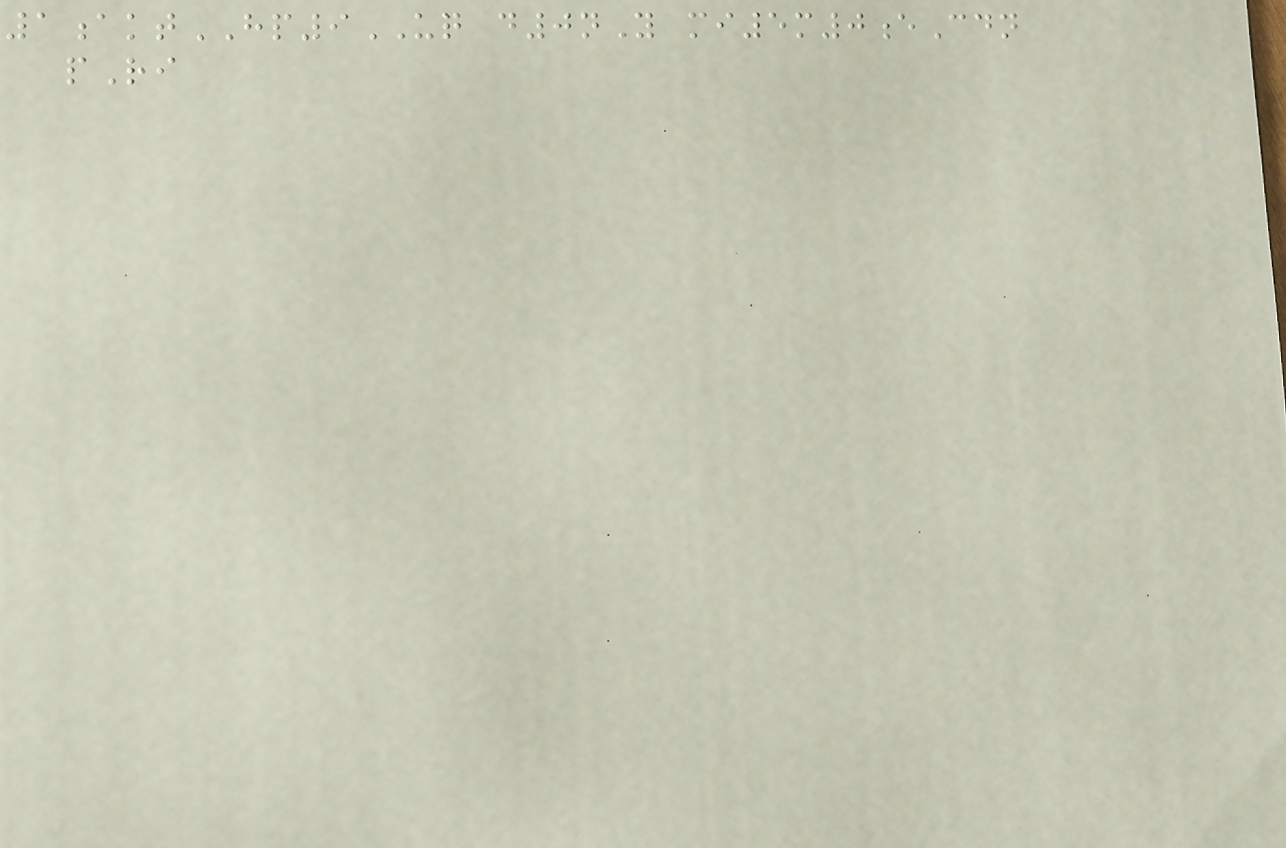1aktHP9UQ d0nY mi5m0eCdn
pRi
